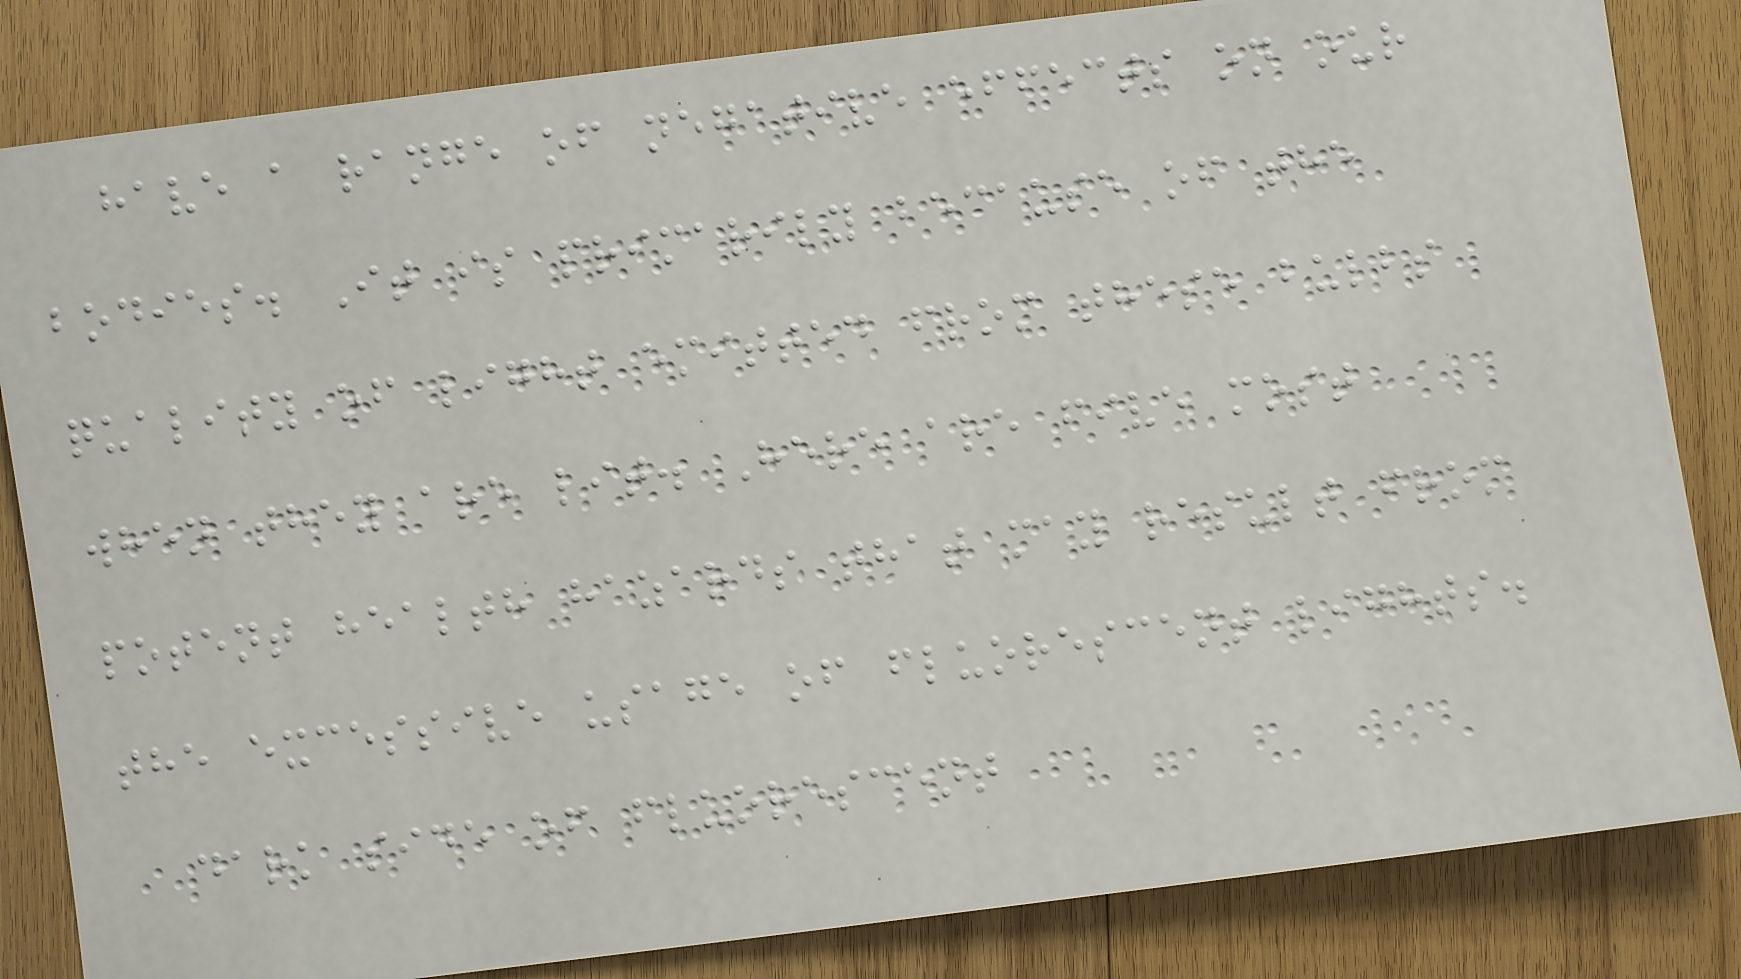have a range of negative effects on our
bodies. It is primarily because of the
quality of light emitted from these bulbs
when they are lit. Here are five most
potent health hazards that may result from
the excessive usage of fluorescent lights.
dark side of fluorescent
